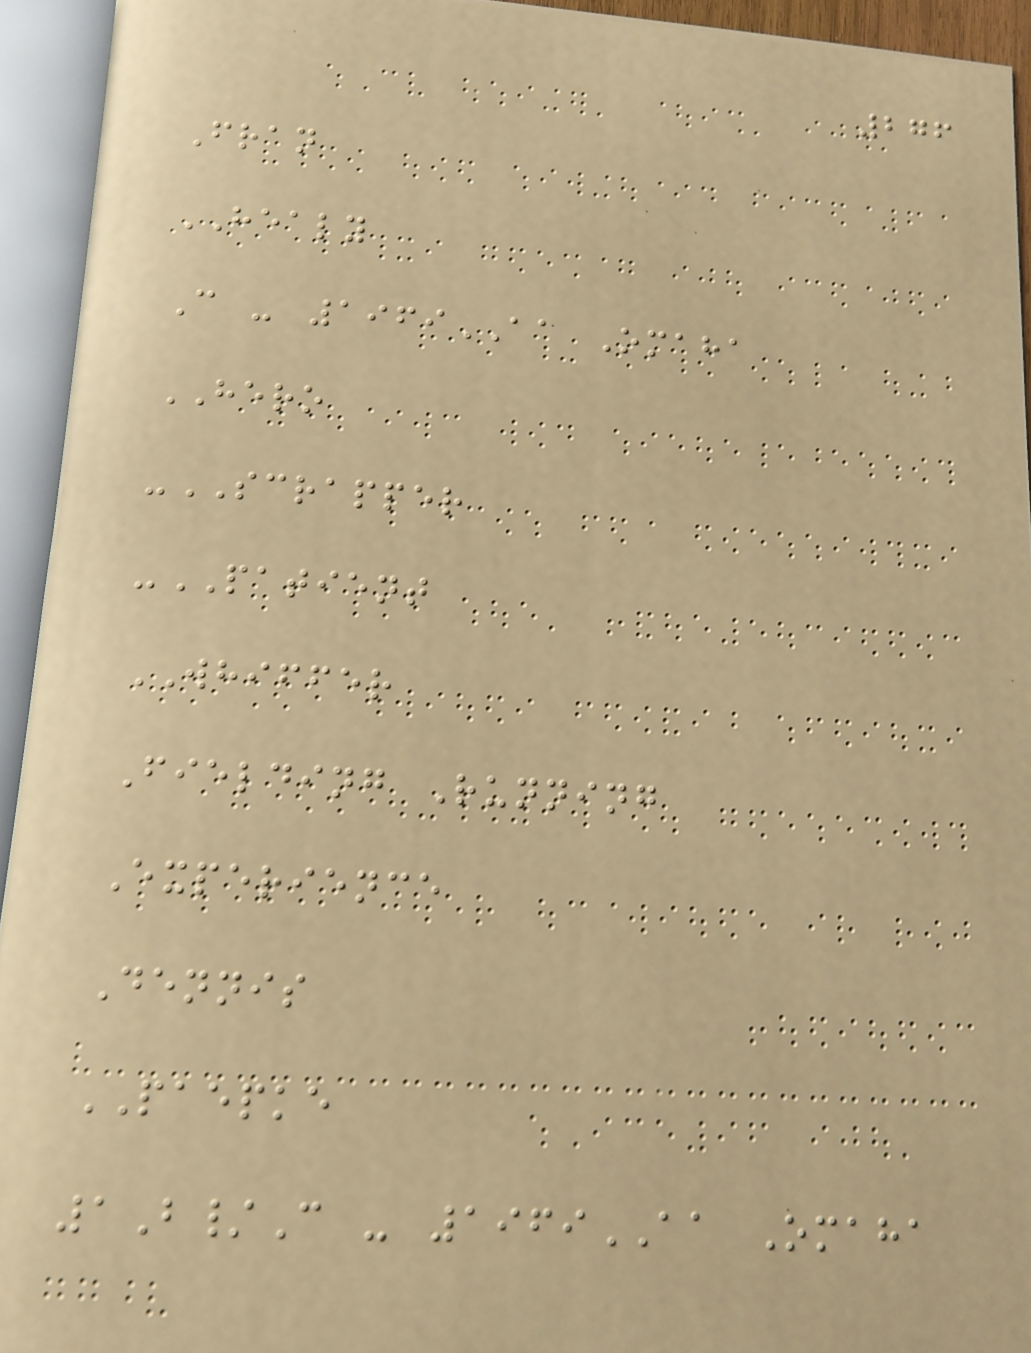276
Fran
HEALY
C - 1969AA Omaha
HERO
-SCRAPPER
-PATIENT
WHIFFER
Fielding Running
Experience
Dennis
PAEPKE
1B/C - 1969AA Omaha
